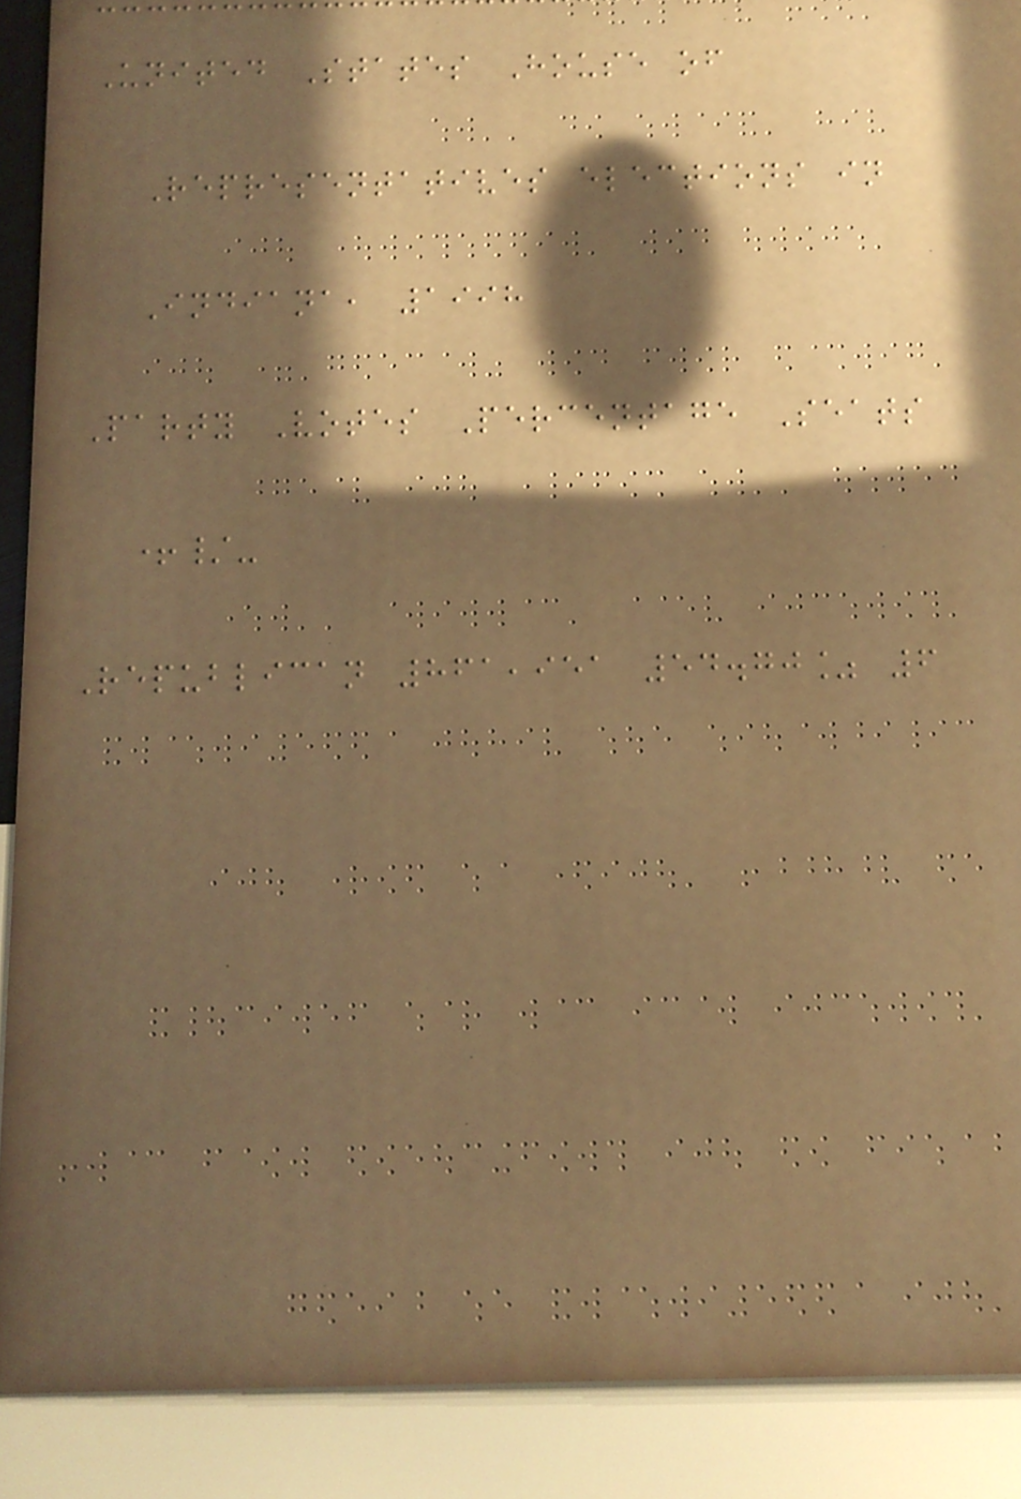United States House of
Representatives elections in
Indiana, 1998
Party Votes Percentage Seats
+/-
Republican 861,951 54.70% 6
